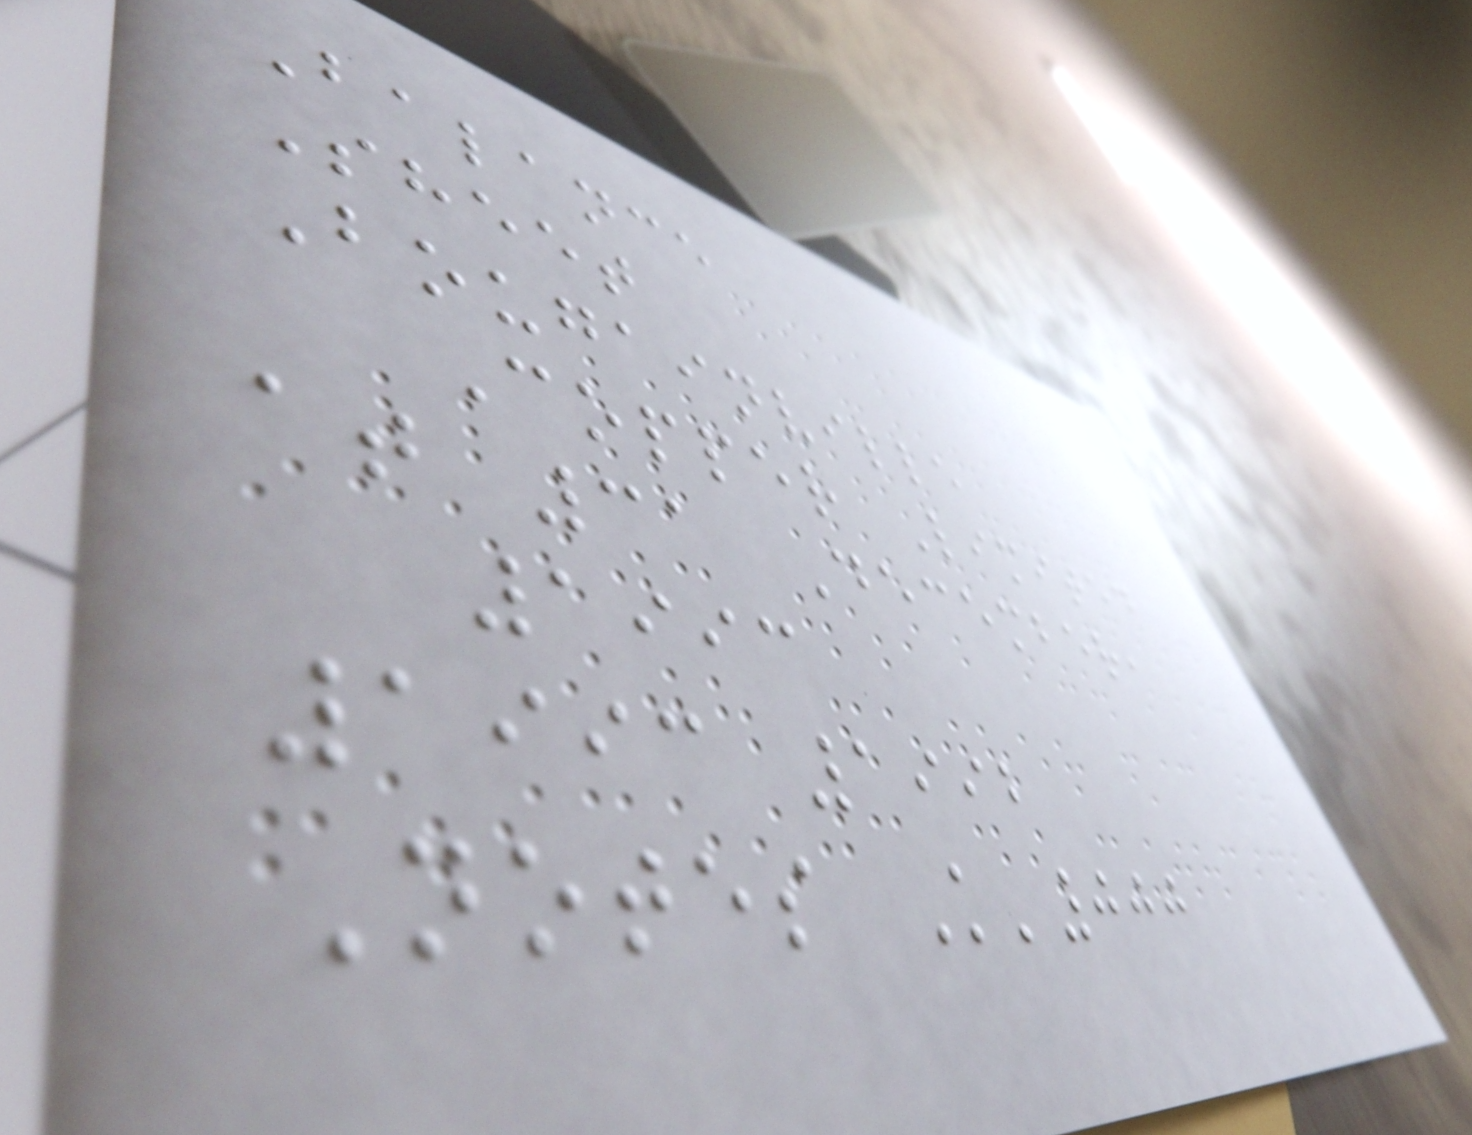Balance
Sheet
Bougainville
Copper Limited
at 31 December,
1993
1993 1992
Notes K'000
